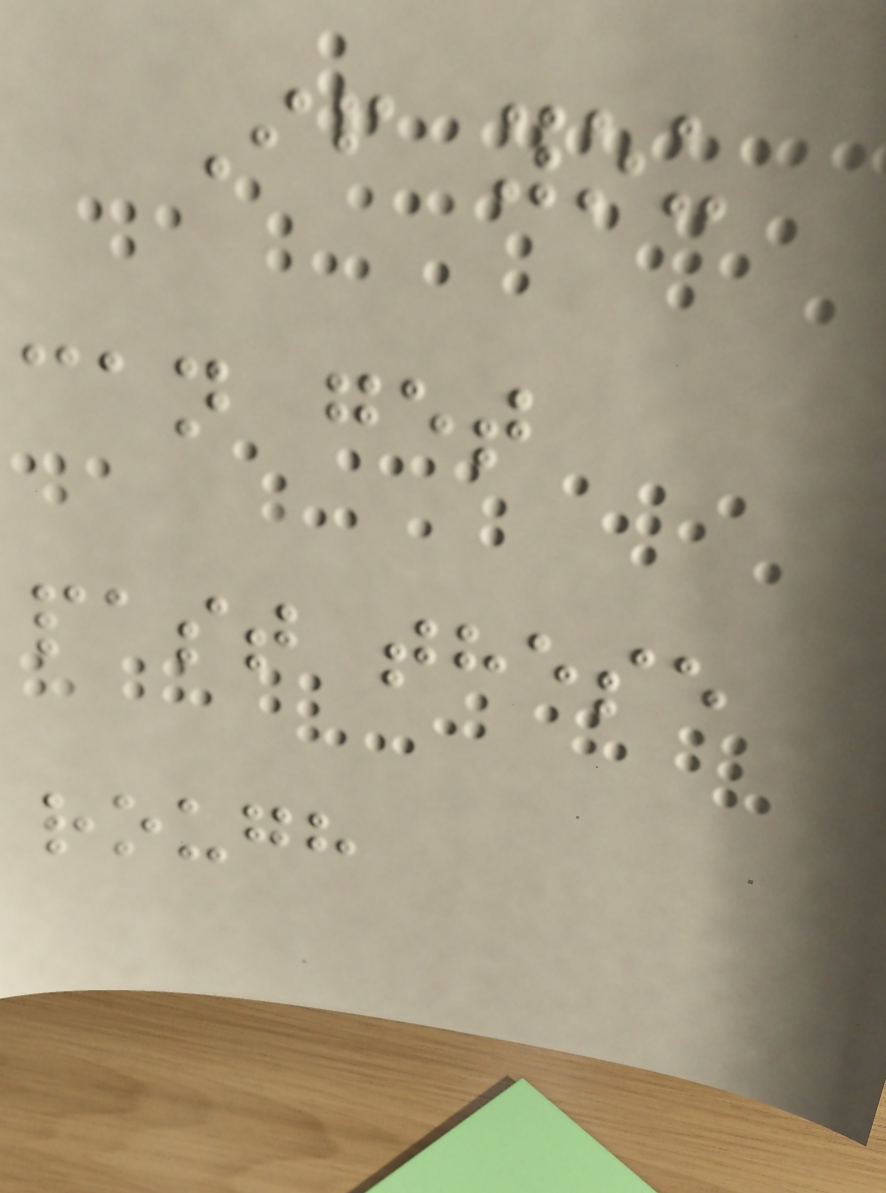If you
can get
past these
rough
